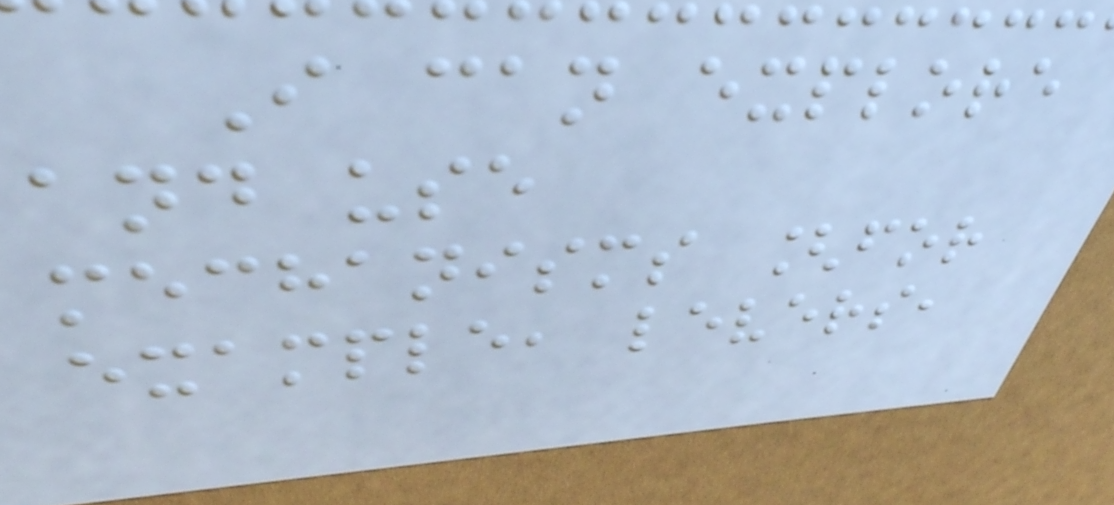I can explore
and use
mechanisms [for
example, levers,
